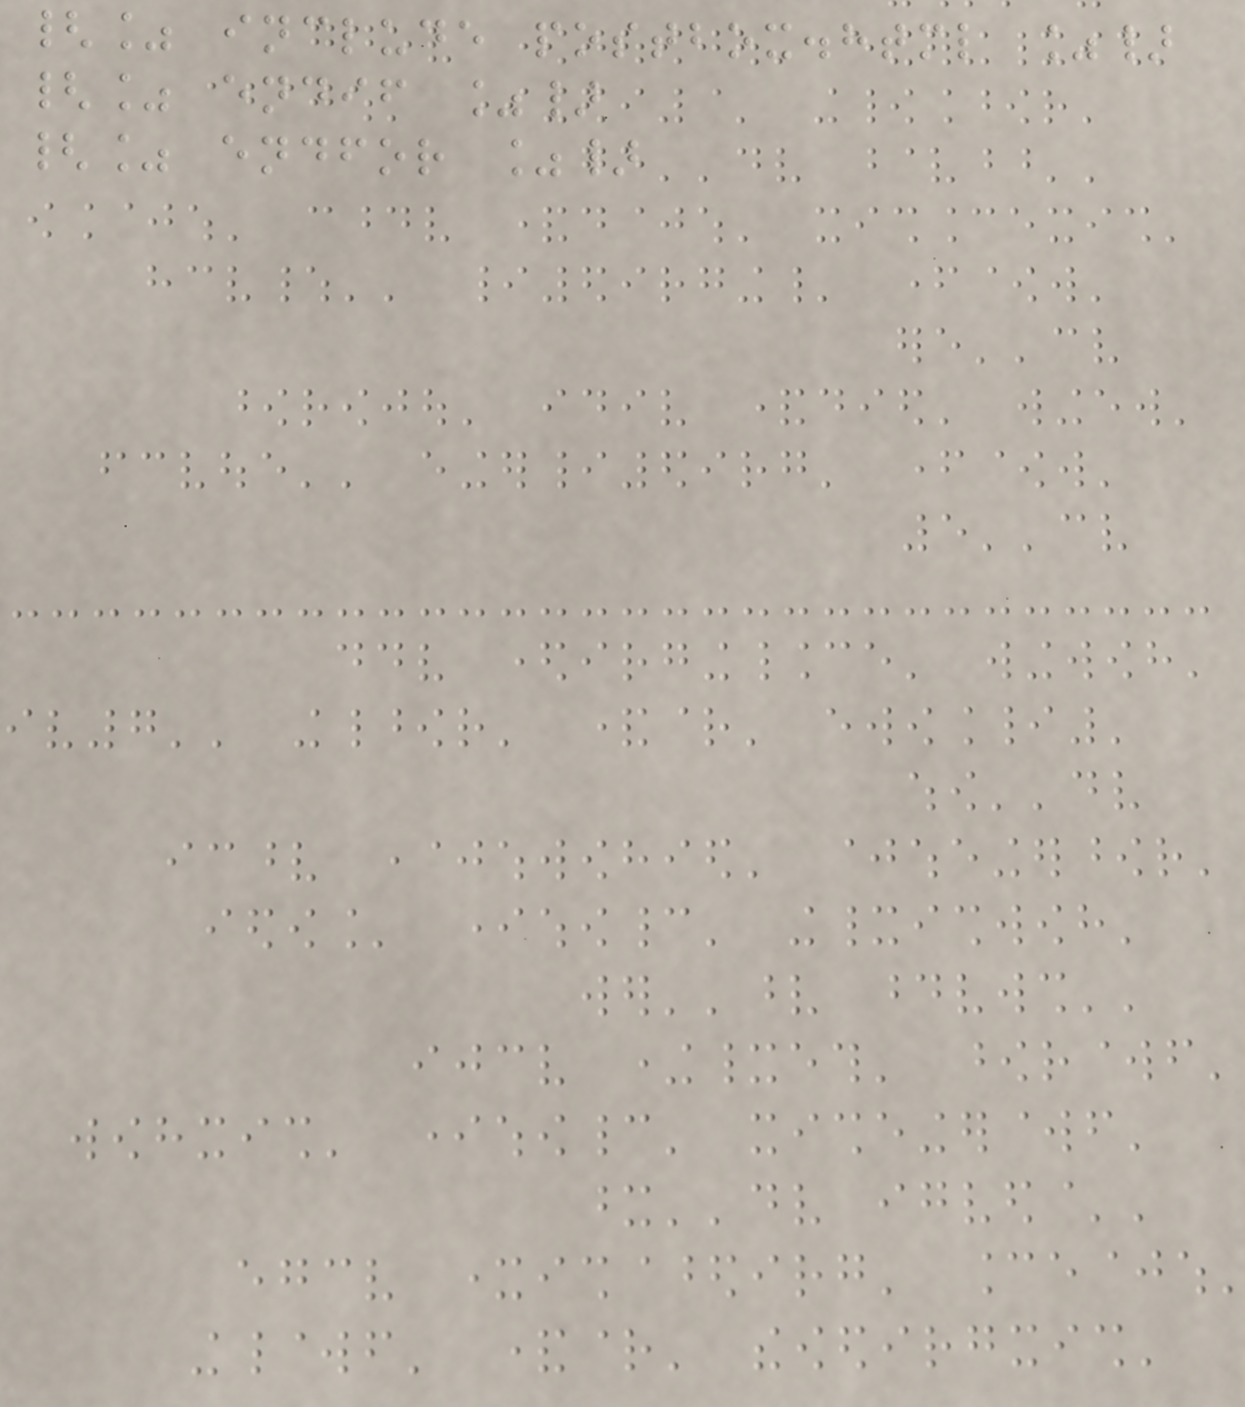{% include postbox.html %}
{% endif %}
{% endfor %}
